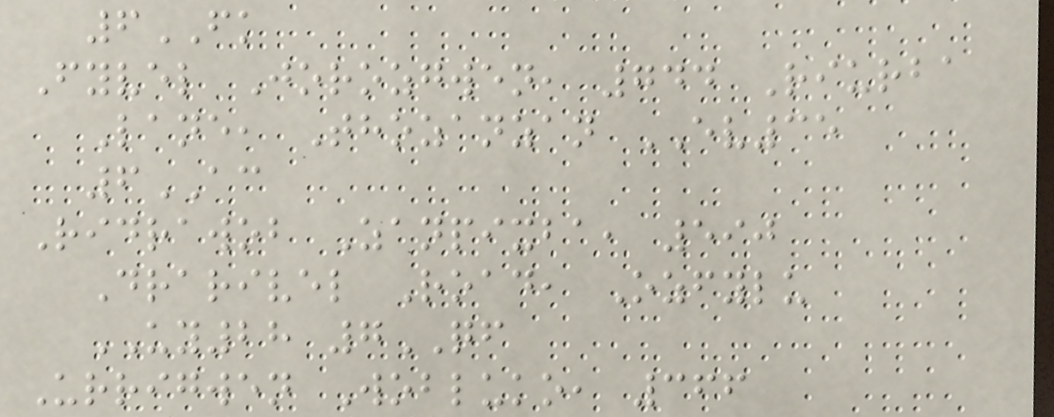6FK
Fyvel Jorozgwen, 744 Riurba
Lane, Thozanzan EV35
6AC
Ridrawob Zanpixba, 590
Drarivel Road, Ozfylu
UY28 7QF
Urrigwen Wobluko, 366
